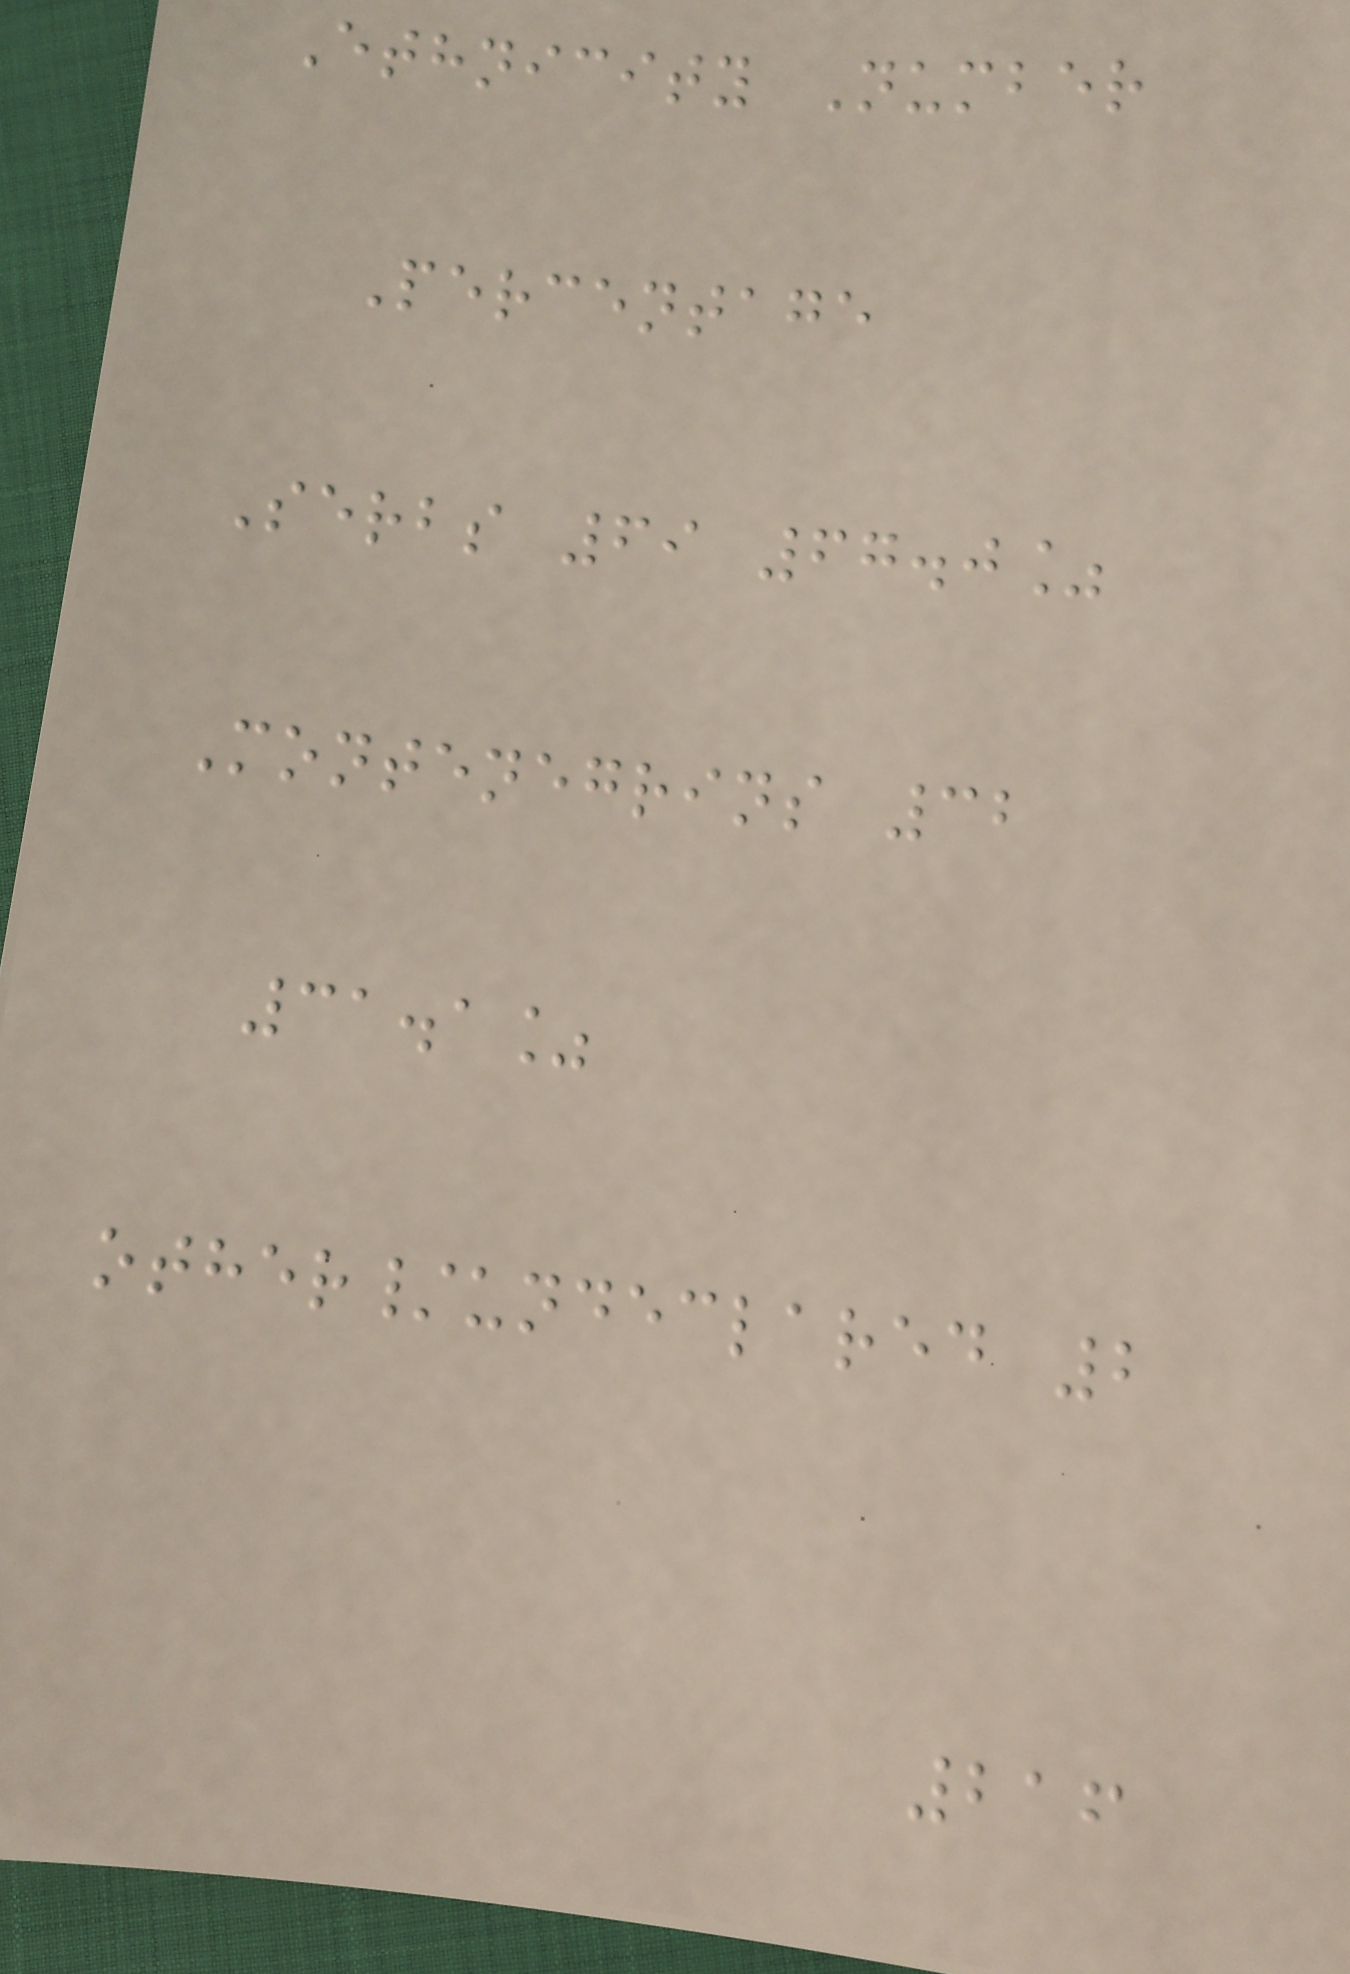Ethnicity Number
Percentage
Serbs 69 67.0%
Montenegrins 32
31.1%
other/undeclared 2
216
